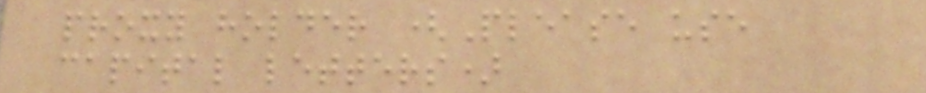proxy holder (Please use
capital letters)
